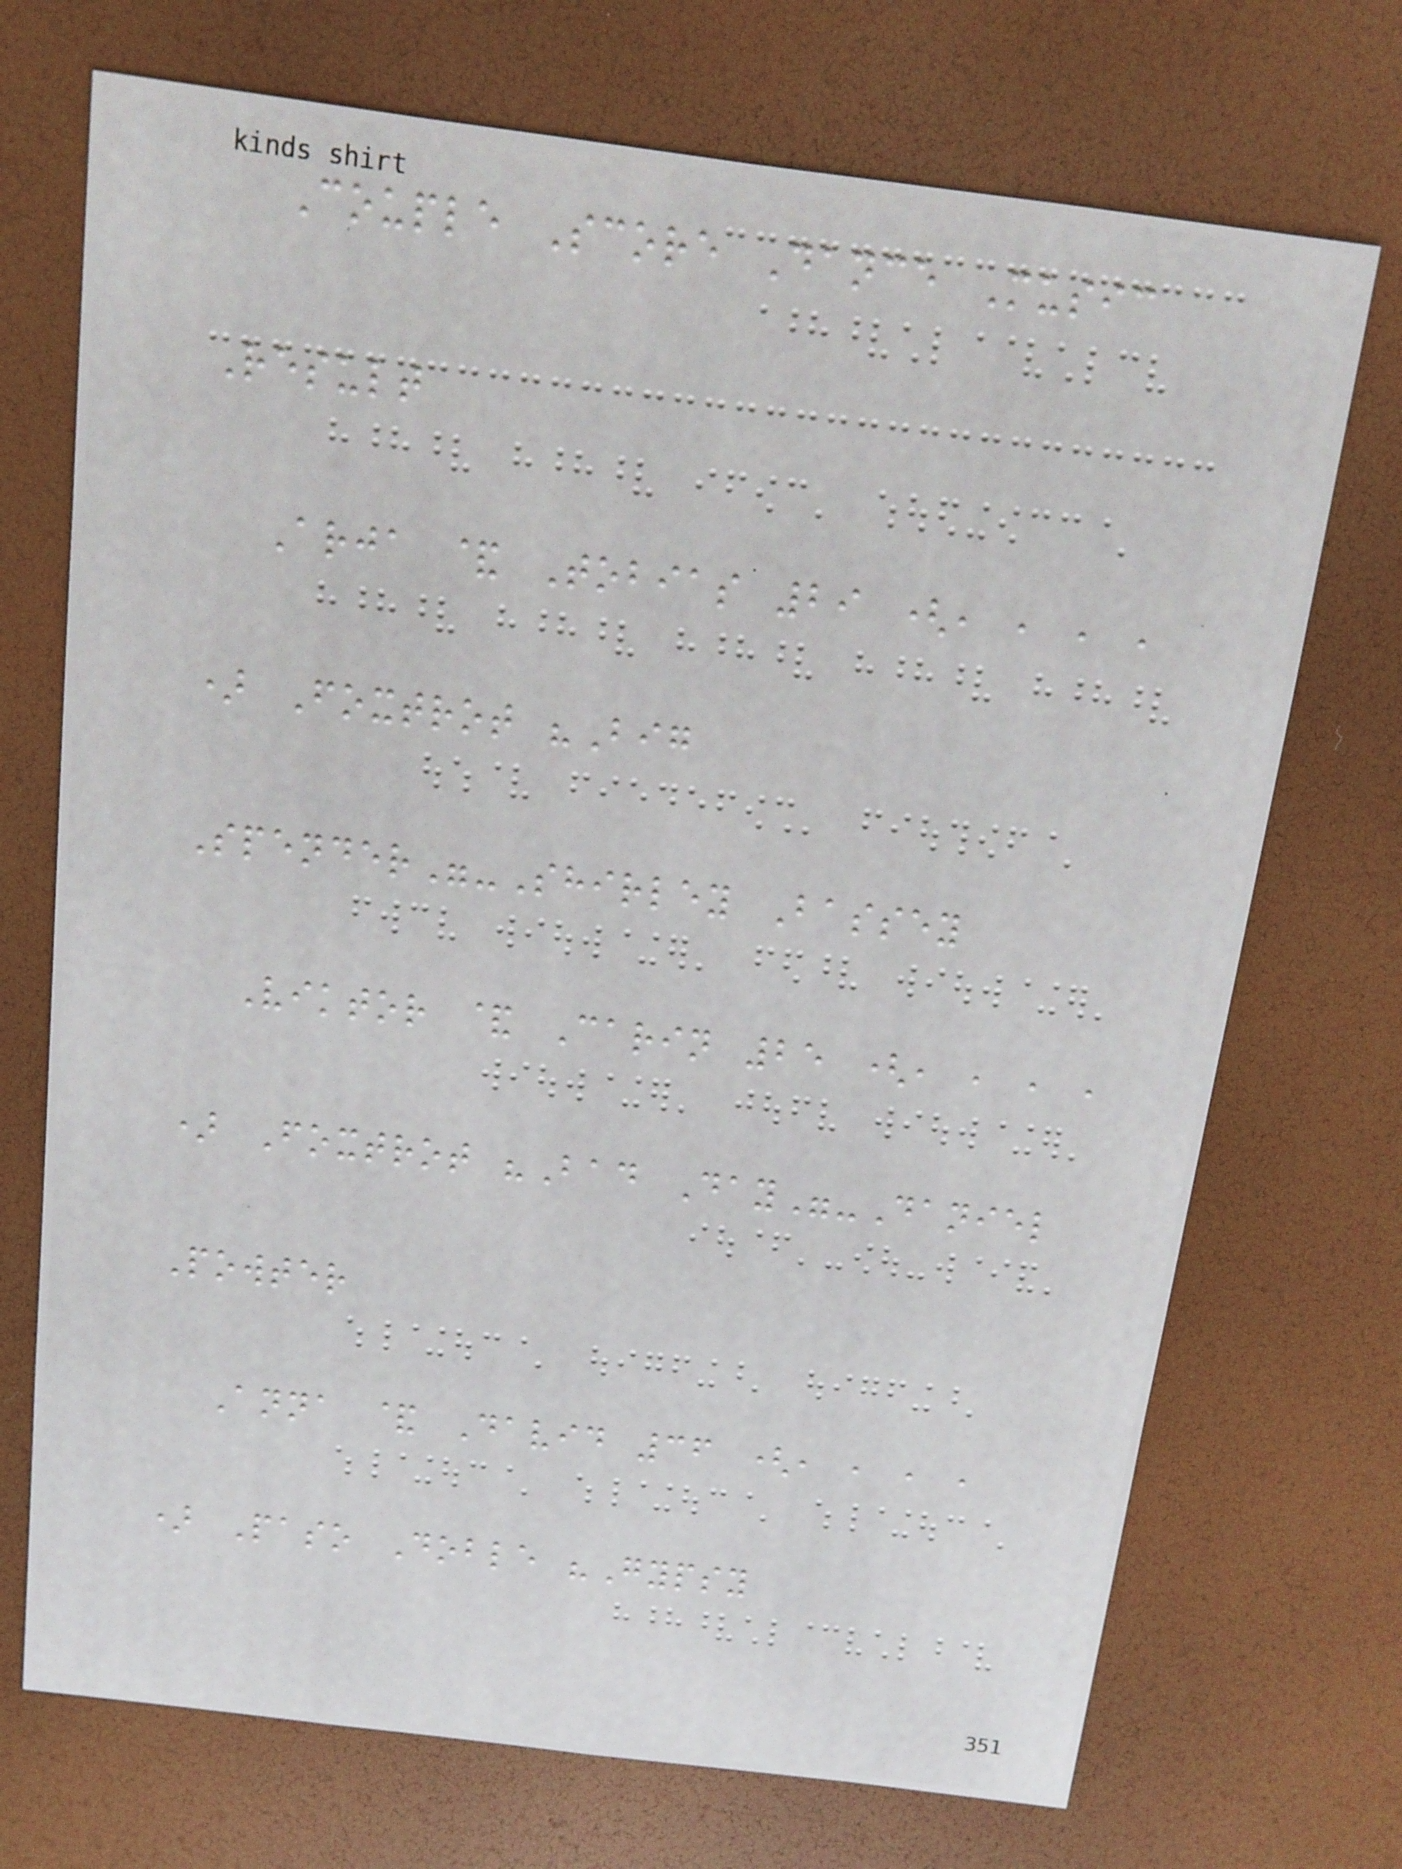Couple Score Dance Music
Result
Arja & Tobias 29 (, , , ,
) Foxtrot "Big
Spender"-Shirley Bassey
Viktor & Carin 25 (, , , ,
) Foxtrot "Bad Day"-Daniel
Powter
Anna & David 36 (, , , ,
) Paso Doble "Gypsy
